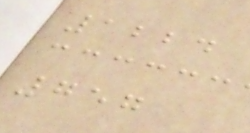1224
757
